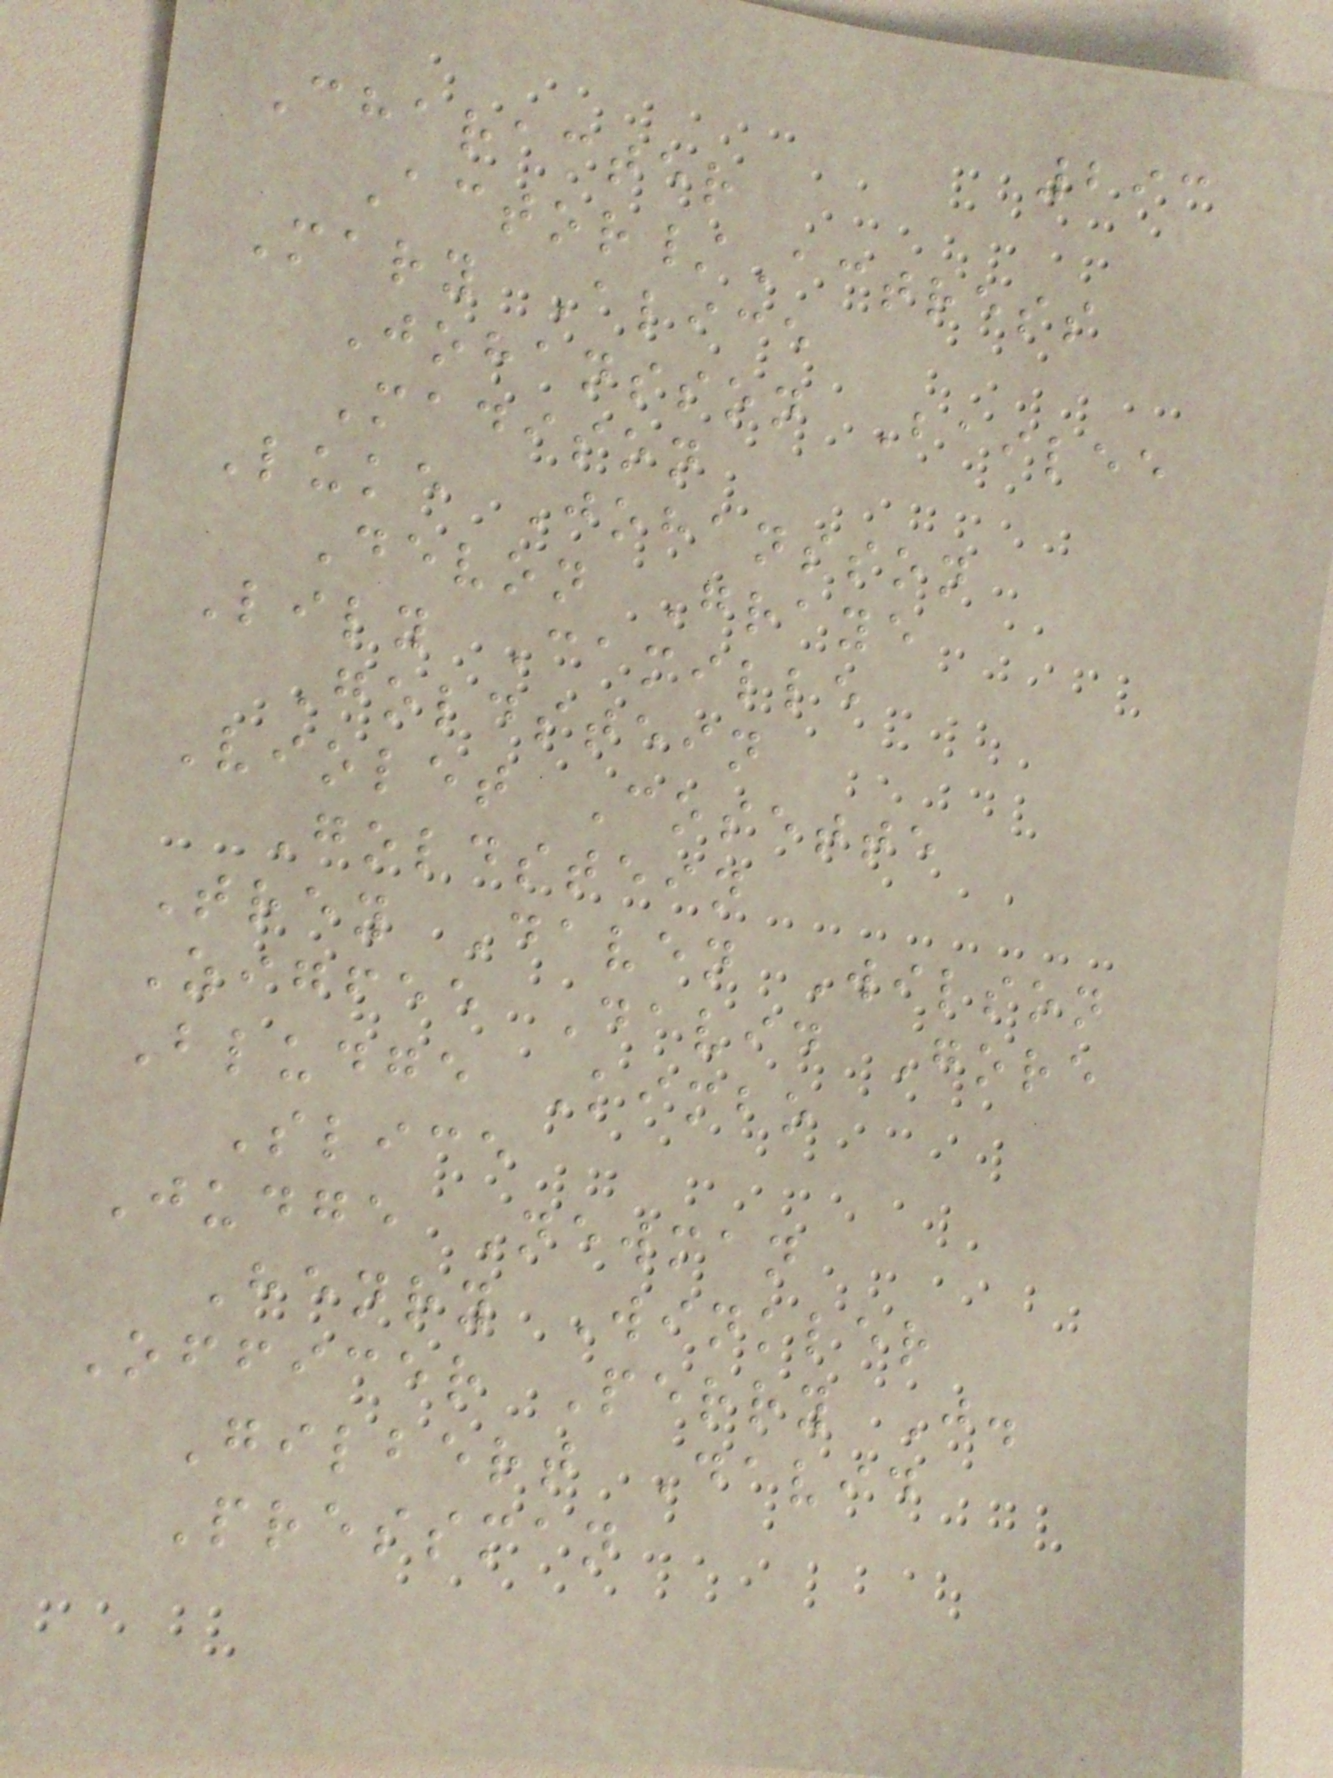293
Character
Actor/Actress
Mary Alice
Johansson Bailee
Madison
Luke Johansson
Devon Graye
Lily Camille
Goldstein
Violet Cosette
Goldstein
Trey Daven Wilson
Zigfee David Gore
Bludge Kimbo
Slice
Judge Newman
Henry Winkler
Officer Perry J.
Gilbert David
Pressman
